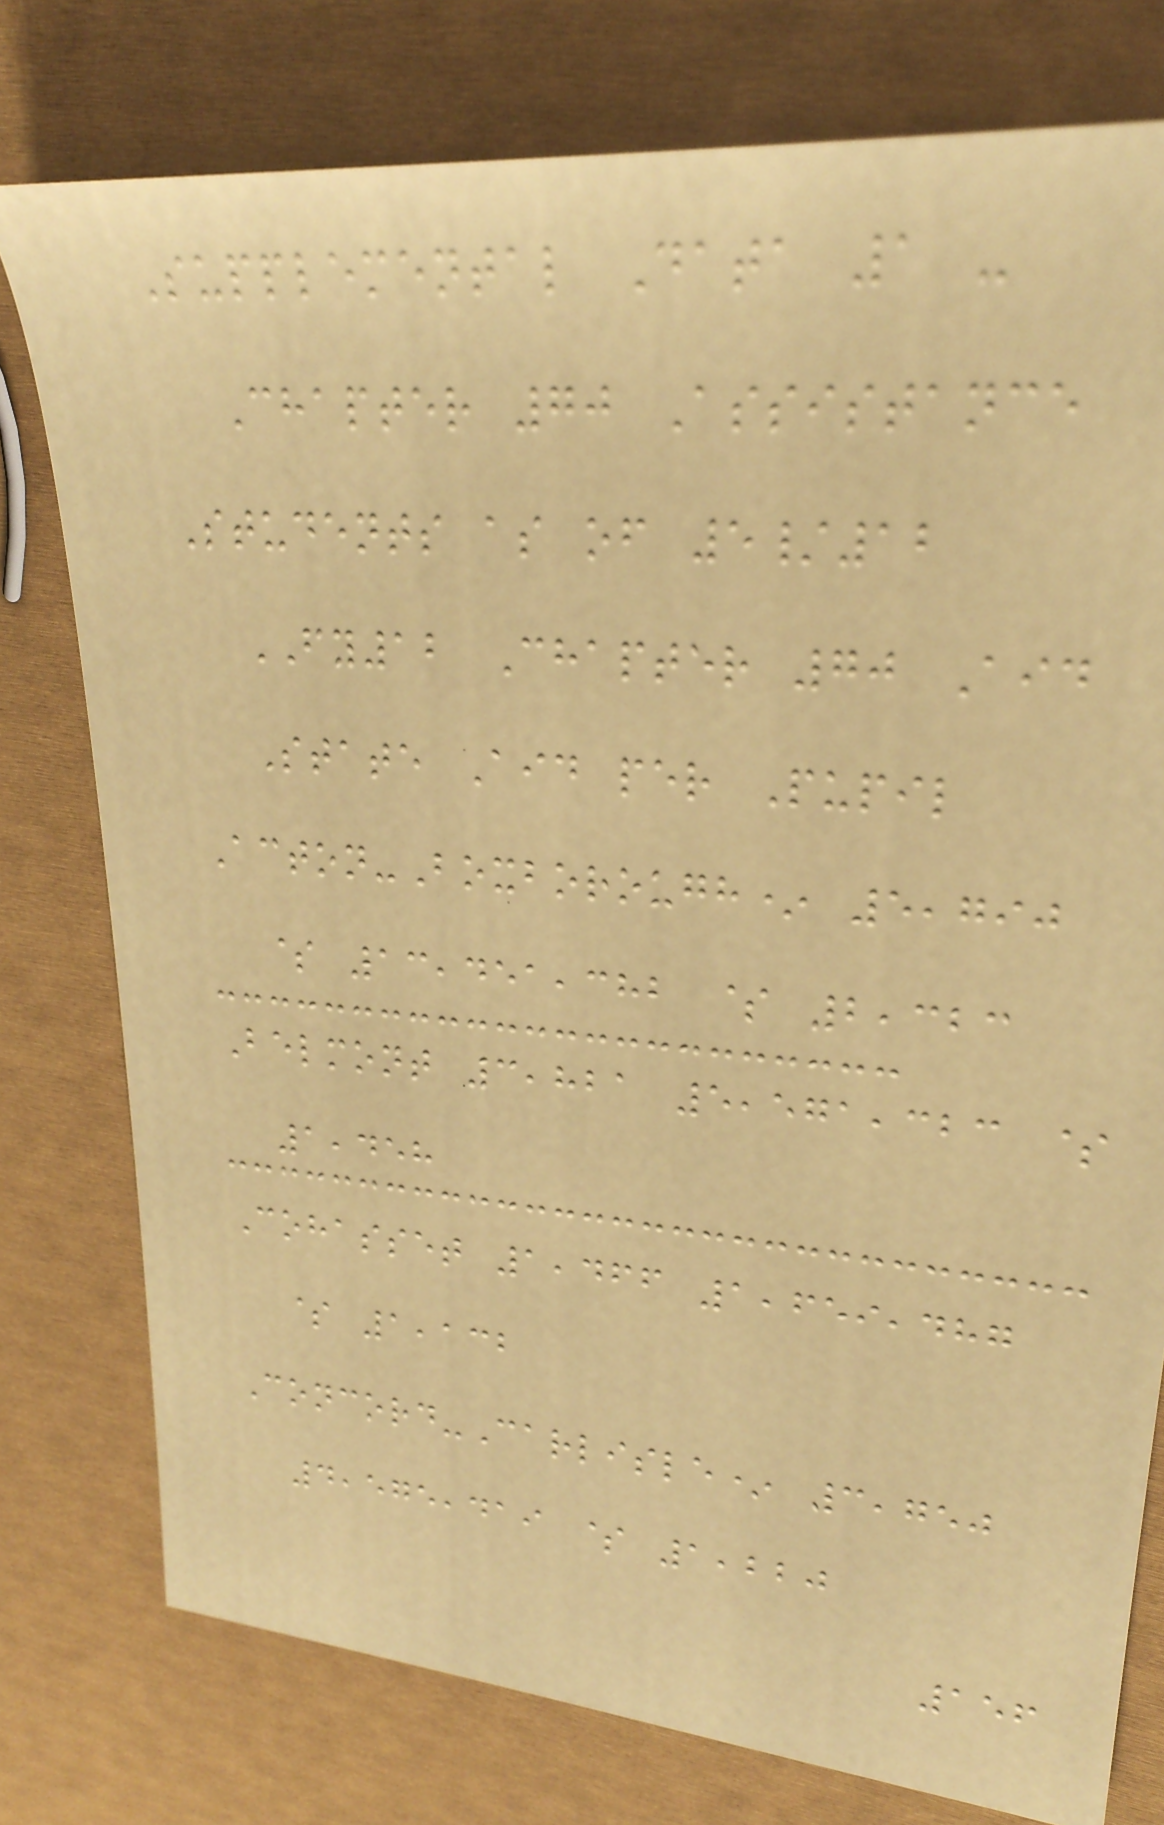Supplemental Data 1 -
Chapter 70 Assistance
Students as of 5/12
FY12 Chapter 70 Aid
State Aid per Pupil
Acton-Boxborough* 5,790
$ 13,451,382 $ 2,323
Belmont 3,821 5,571,323 $
1,458
Cohasset 1,466 1,659,487
$ 1,132
Concord-Carlisle* 3,750
4,575,419 $ 1,220
156
